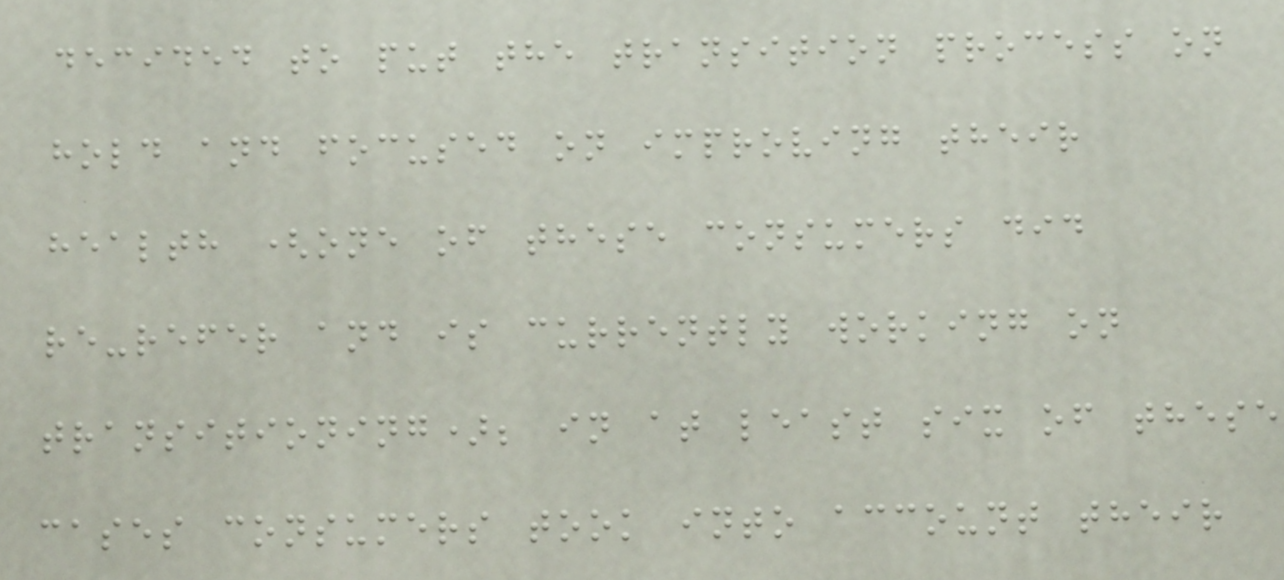decided to put the transition process on
hold and focused on improving their
health (one of these consumers did
re-refer and is currently working on
transitioning); in at least six of these
cases consumers took into account their
